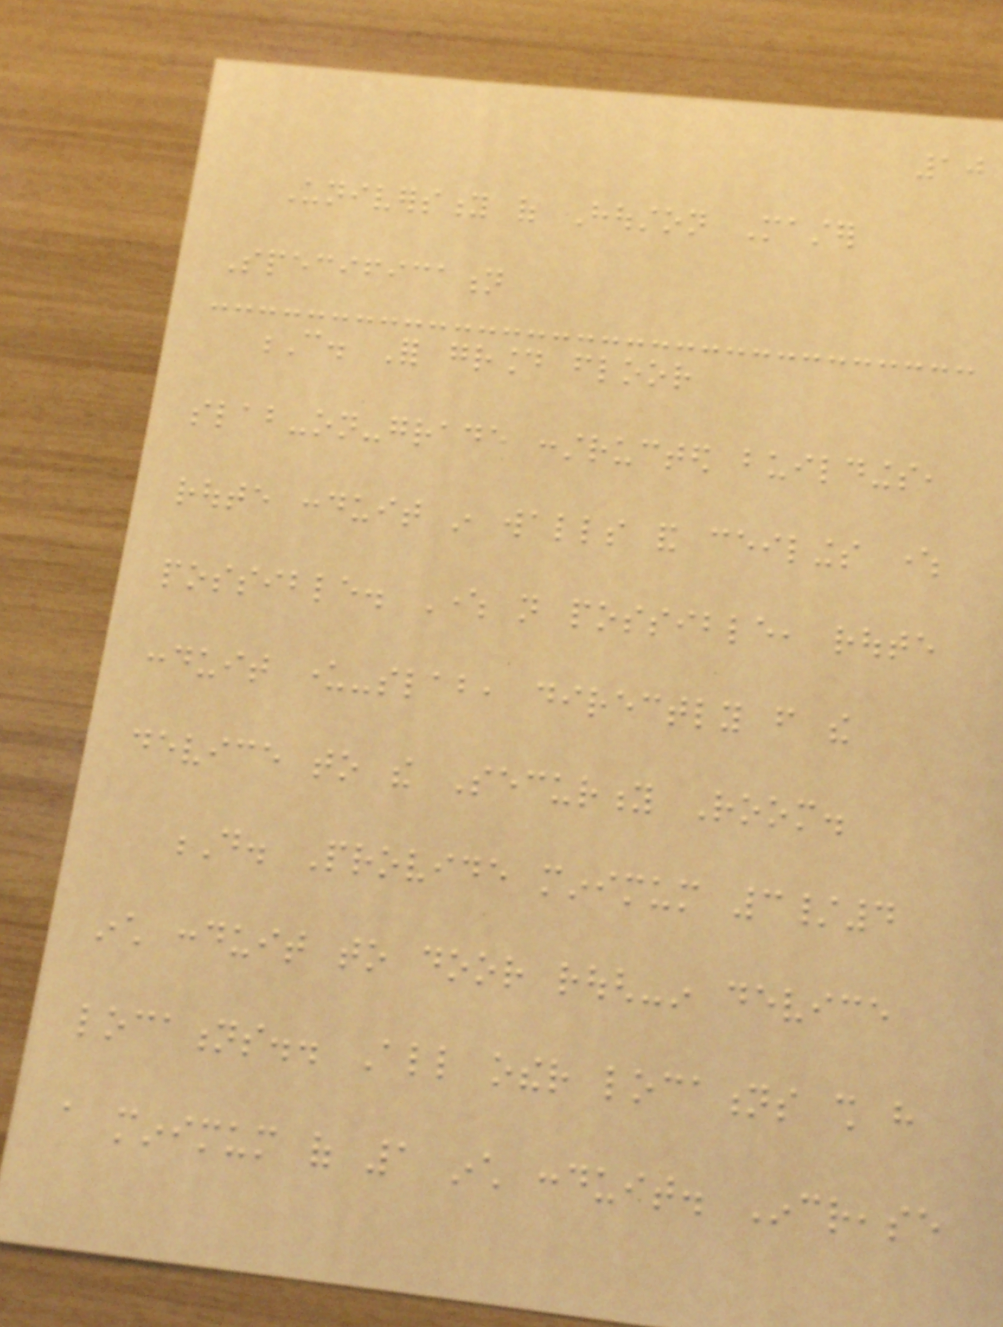10
University of Houston Master
Specification
C. For ground floor
slab-on-grade constructed buildings,
route conduit in walls and ceilings where
possible. Where not possible, route
conduit under-slab, directly from the
device to the Security Room.
D. Provide minimum 3/4
inch conduit to door rough-in device
locations.. All other locations shall have
a minimum of 1 inch conduit. Increase
